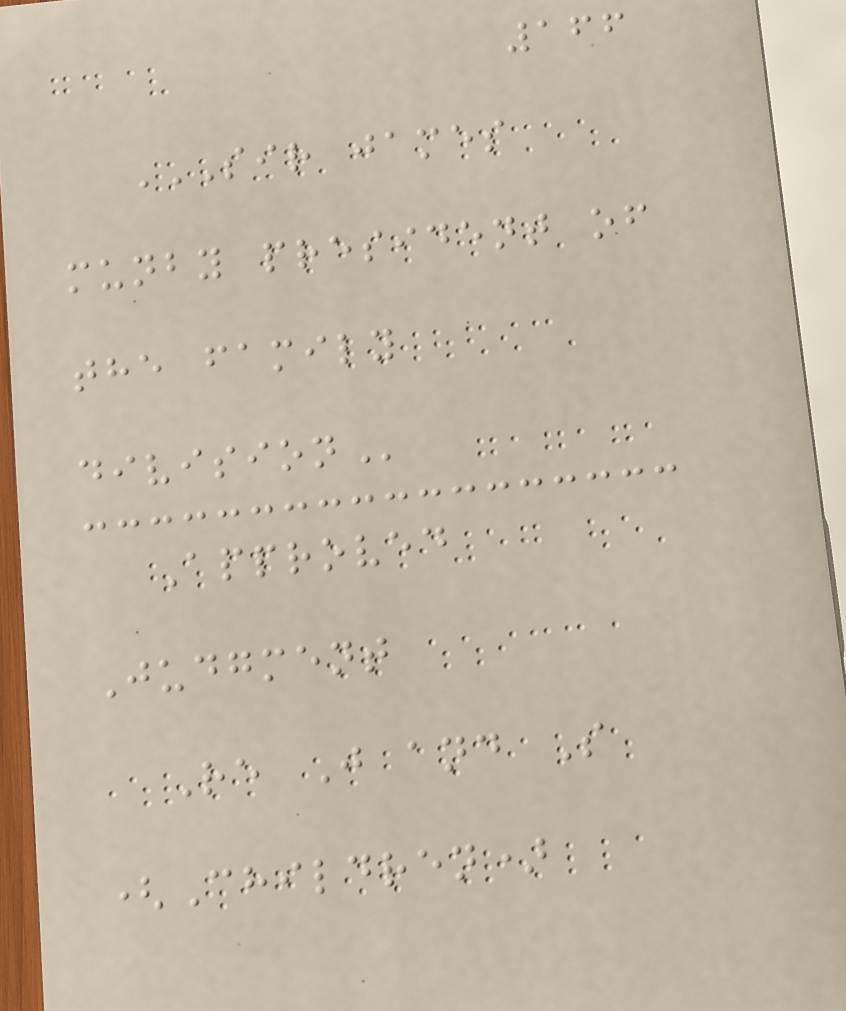166
SIR JAMES
MUNBY PRESIDENT OF
THE FAMILY
DIVISION
Approved
Judgment
Re J and S
(Children)
